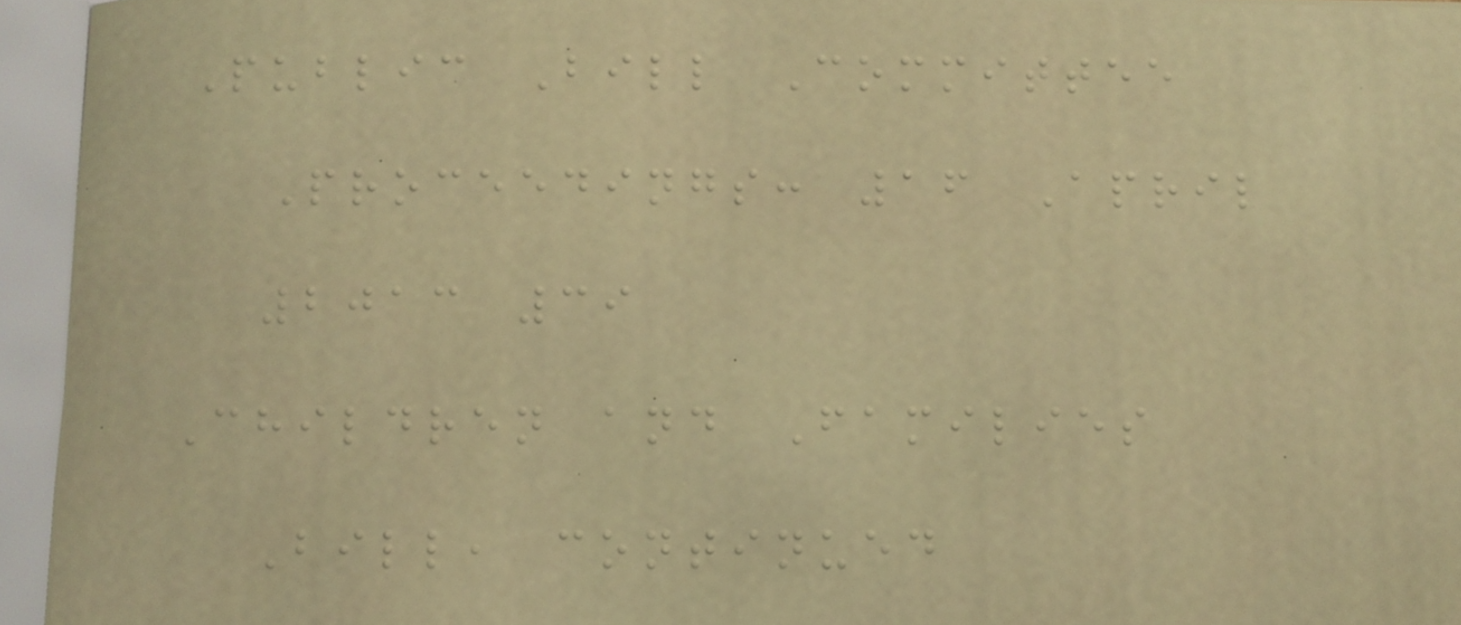Public Bill Committee
Proceedings: 16 April
2013 39
Children and Families
Bill, continued
